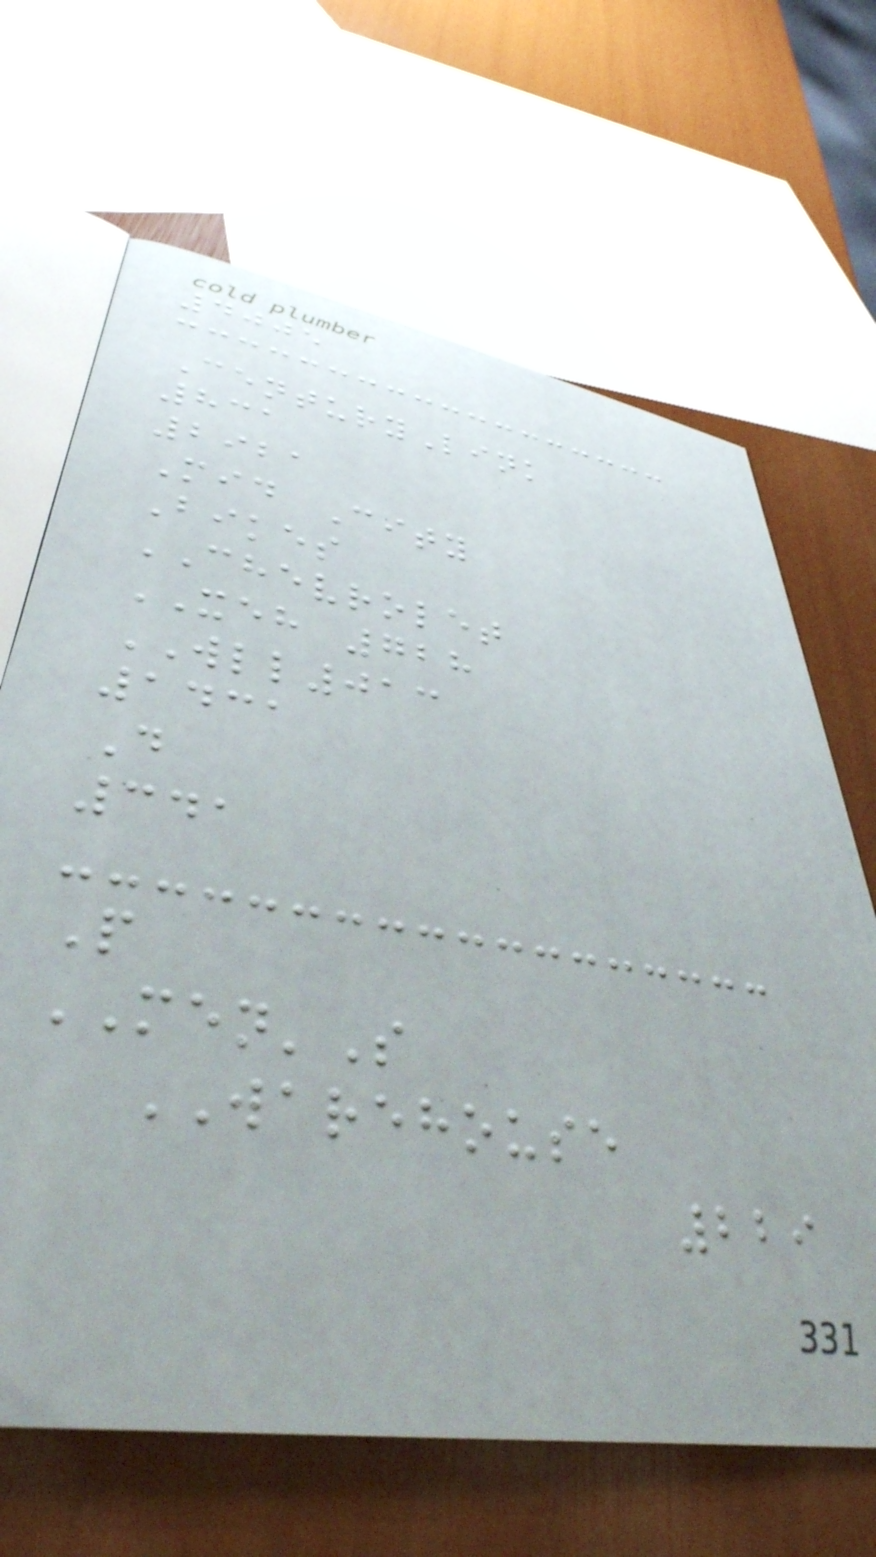4005
CenturyLink
831
2921
Mid City
Bikes
CHEVROLET
XEH 728
WLL013
1431
D
341
P
MEN'S
WAREHOUSE
229
